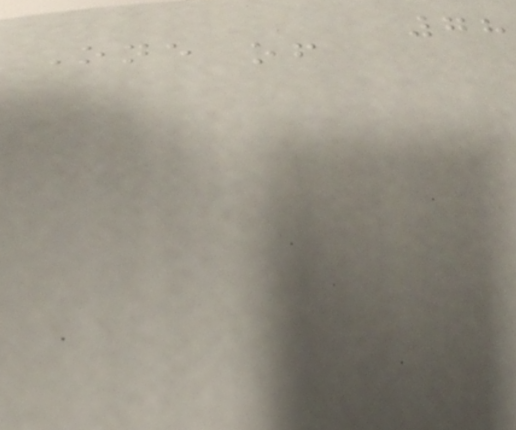78
One of
